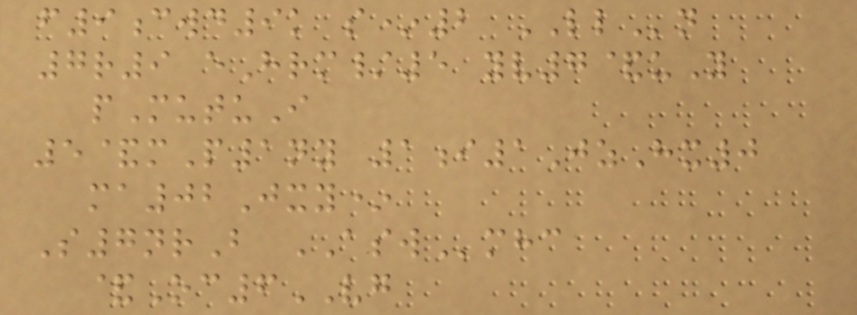f9cwd9k s*2 LLn
7r9 eHrm/5 yv7&uY
pMutuI
5&mP1ny 1i1JzHx0
ma02Jxy*
S7nrB ASWmhc
&Oc6VG
